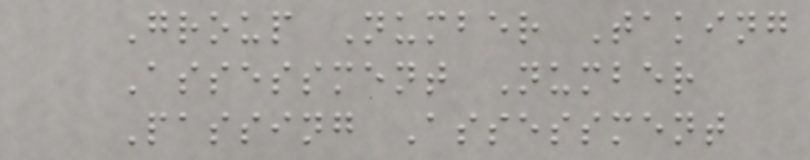Group Number Taking
Assessment Number
Passing Assessment
